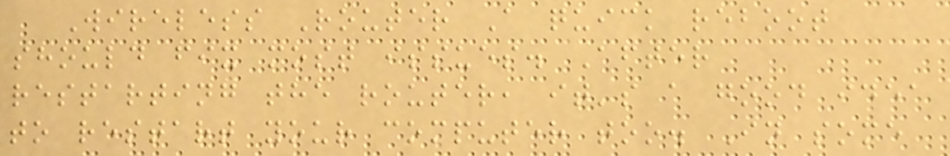Wireless Router A quick reboot
should fix most issues. After
restarting the router, it's a good idea
to restart your computer too. In some
